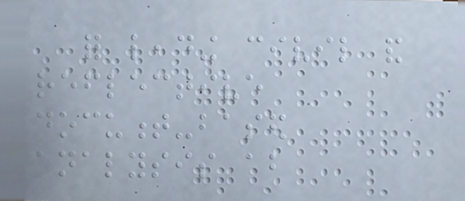for leading civil and
reflective
document-based
analysis about
